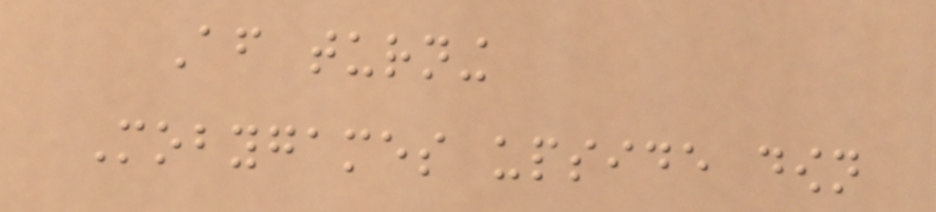After turning
Mobygames upside down
